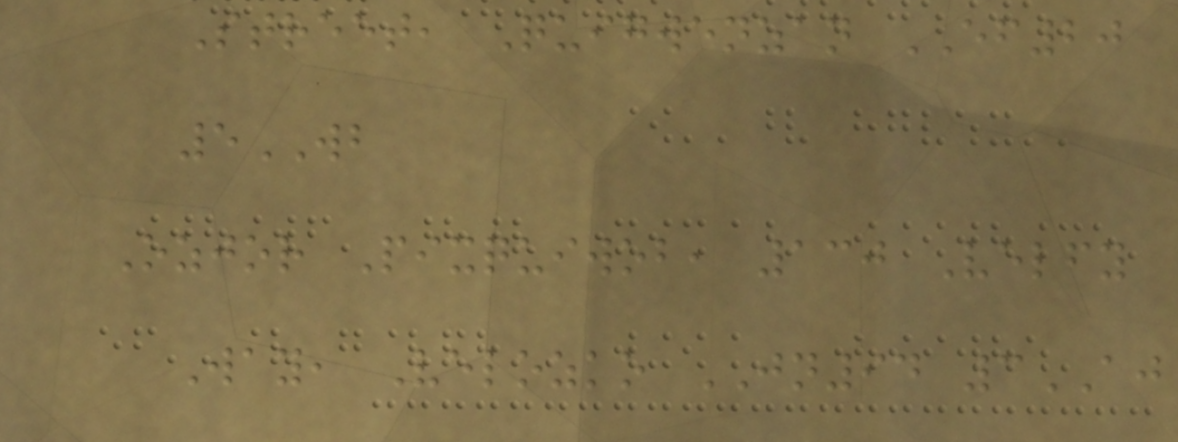Street, Quigwenzan EF20
5WB
Ozjor Pixquiwob, 130 Velfy
Way, Velozko JN94 3AJ
